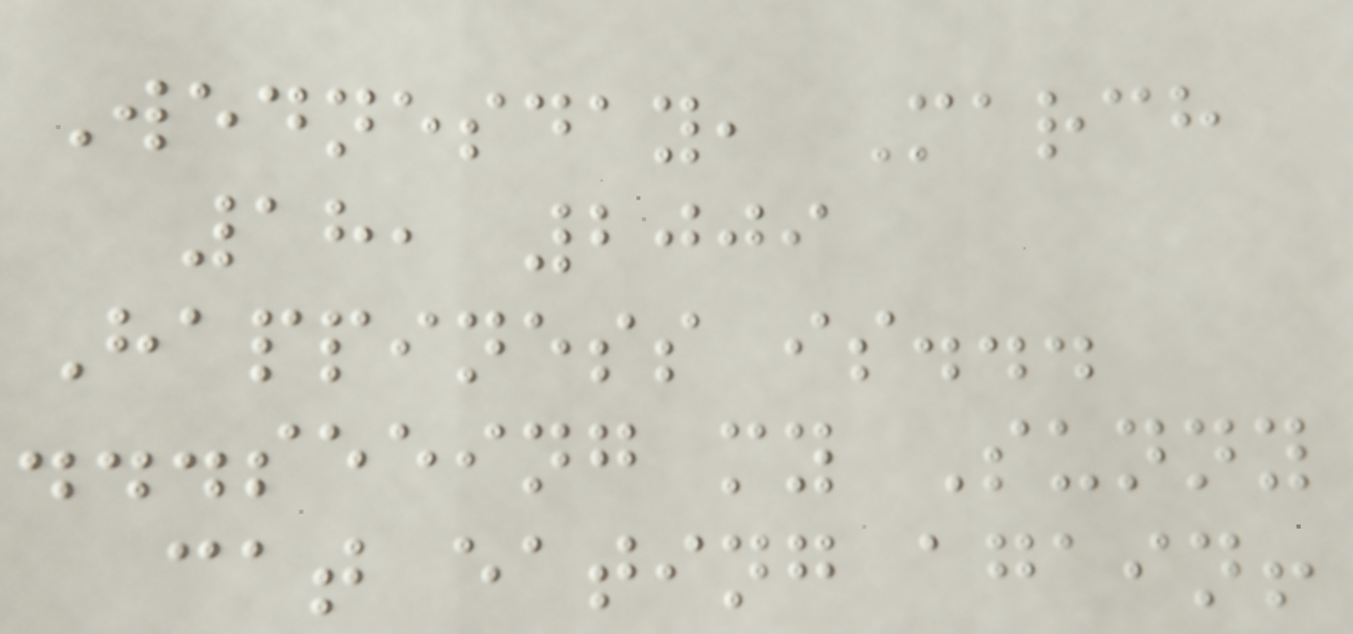Wednesday, March
18, 2009
Happiness is...
...seeing my Sunny
cat eating again!
